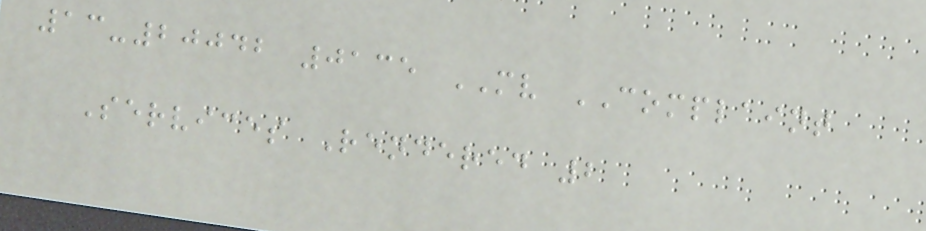13-20042 0135 MV COMPLAINT
Services Rendered 2
